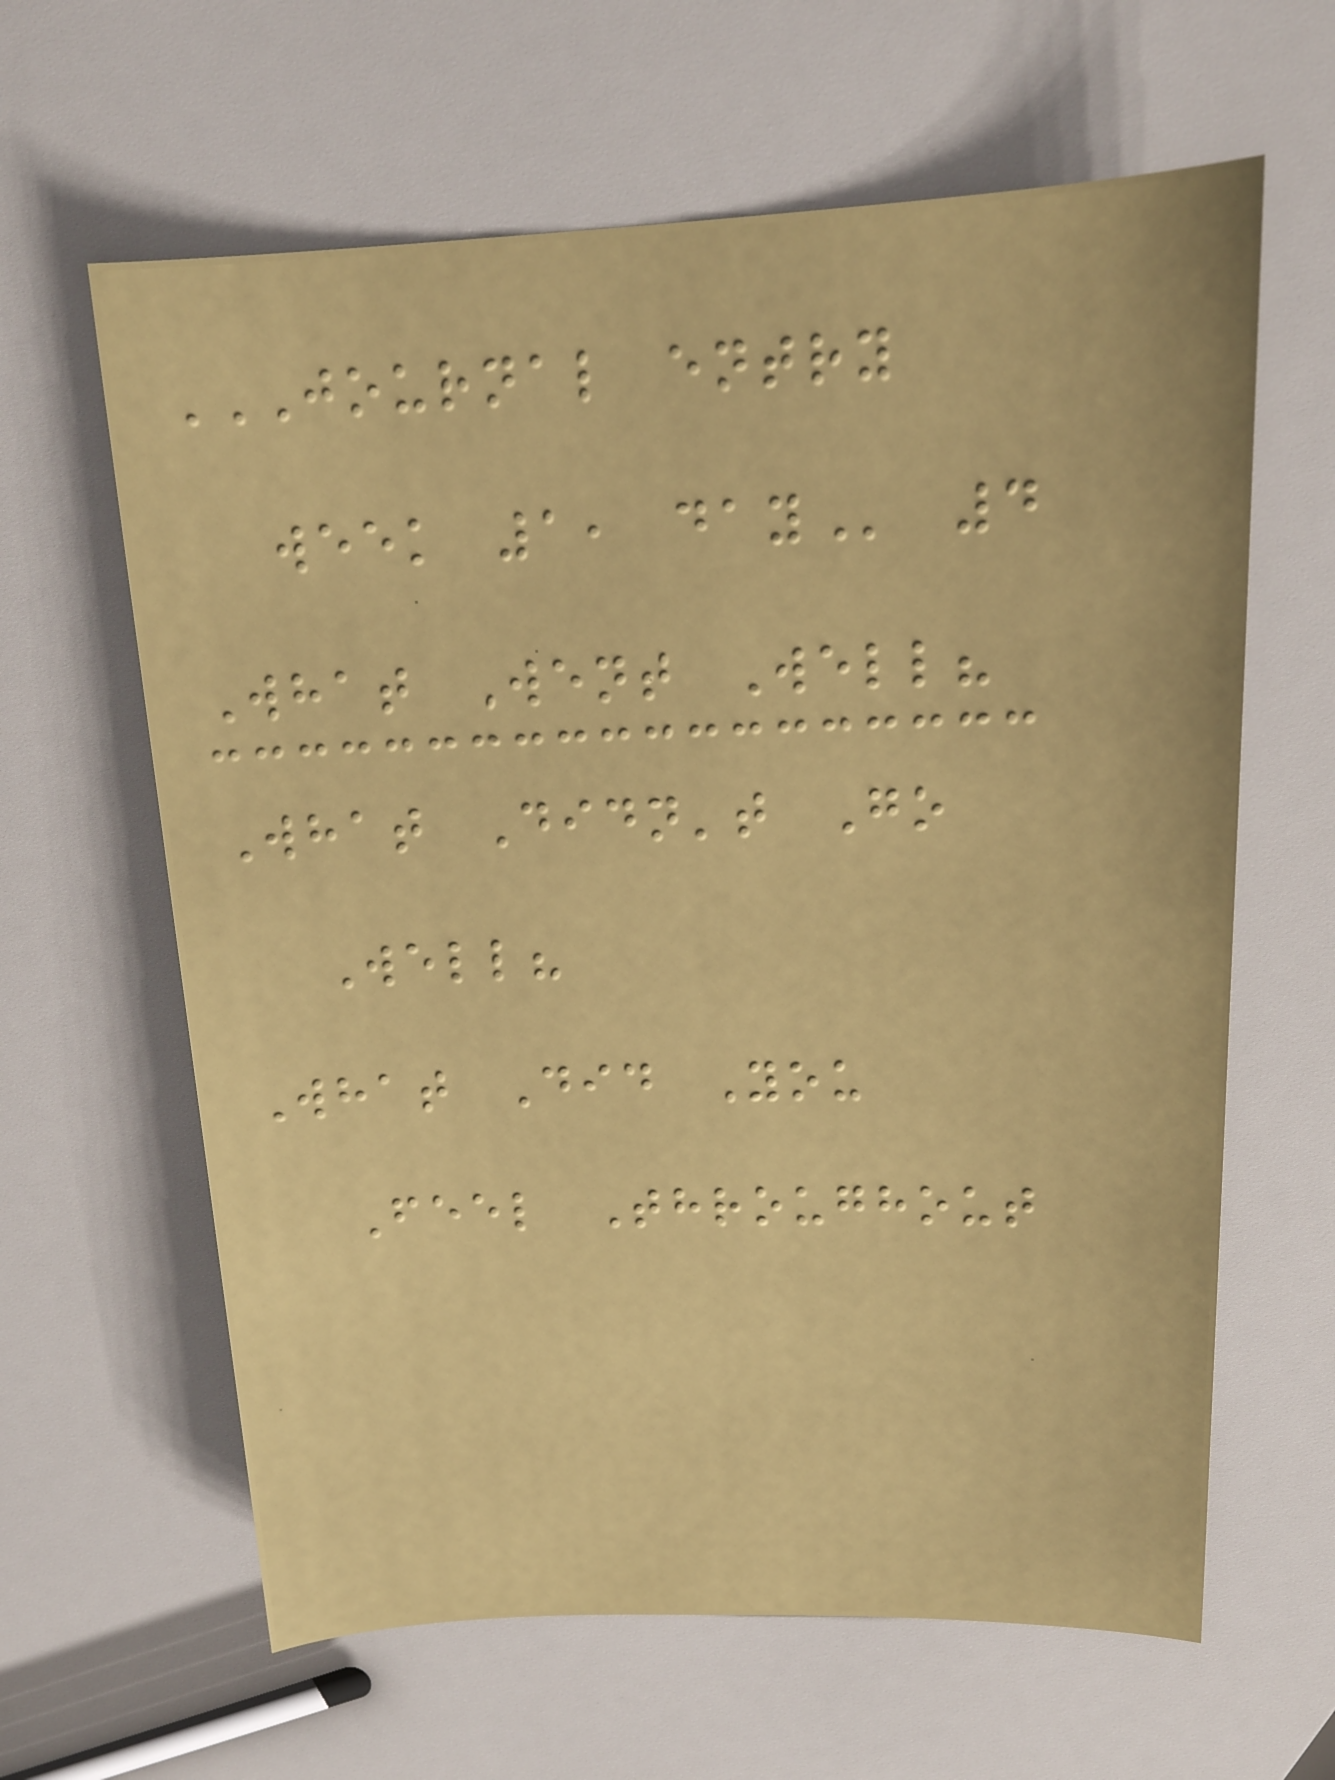JOURNAL ENTRY
WEEK 1, DAY 4
What Went Well?
What Didn't Go
Well?
What Did You
Feel Throughout
